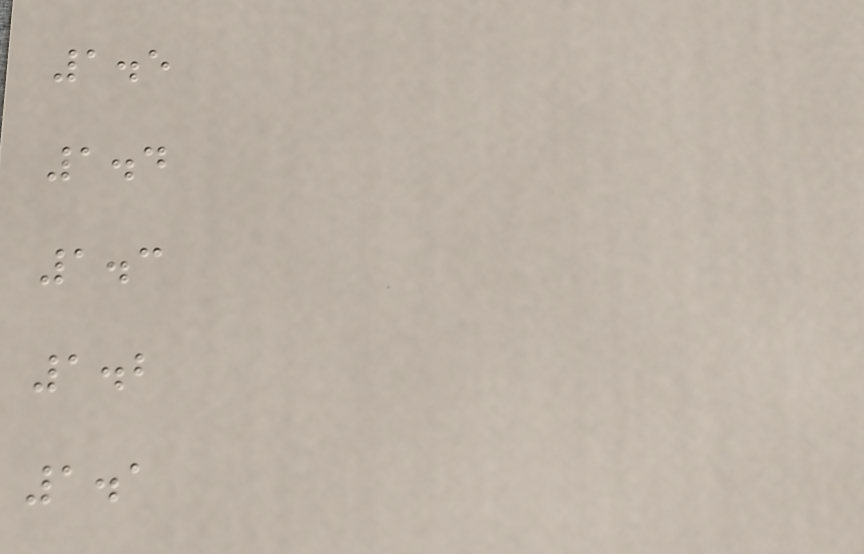1.5
1.4
1.3
1.2
1.1
